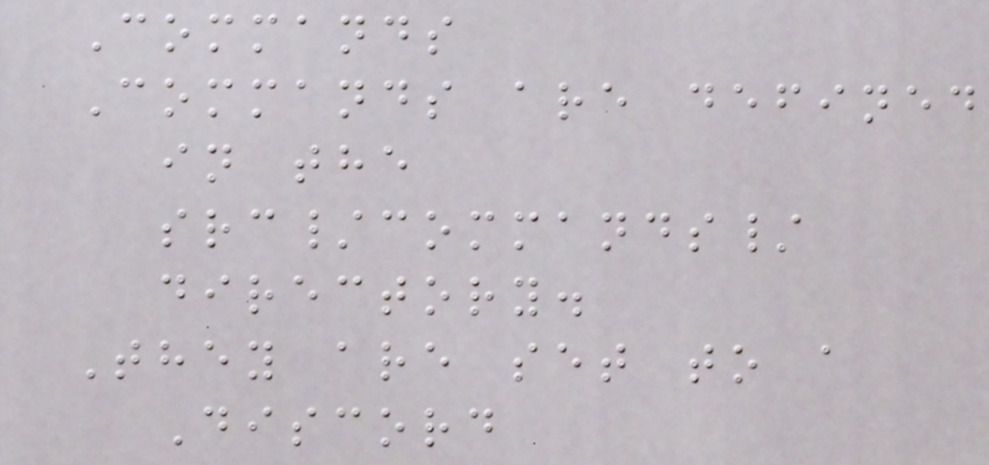Commands
Commands are defined
in the
src/commands/
directory.
They are set to a
Discord
